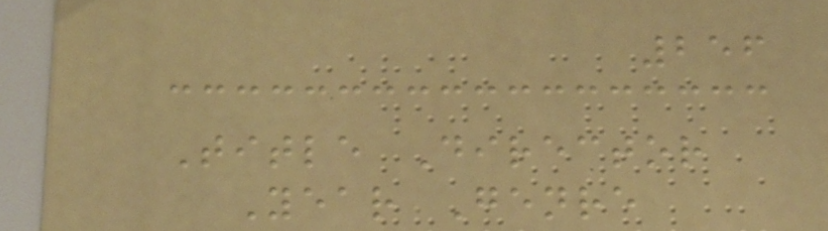256
Title Director
Year Genre
